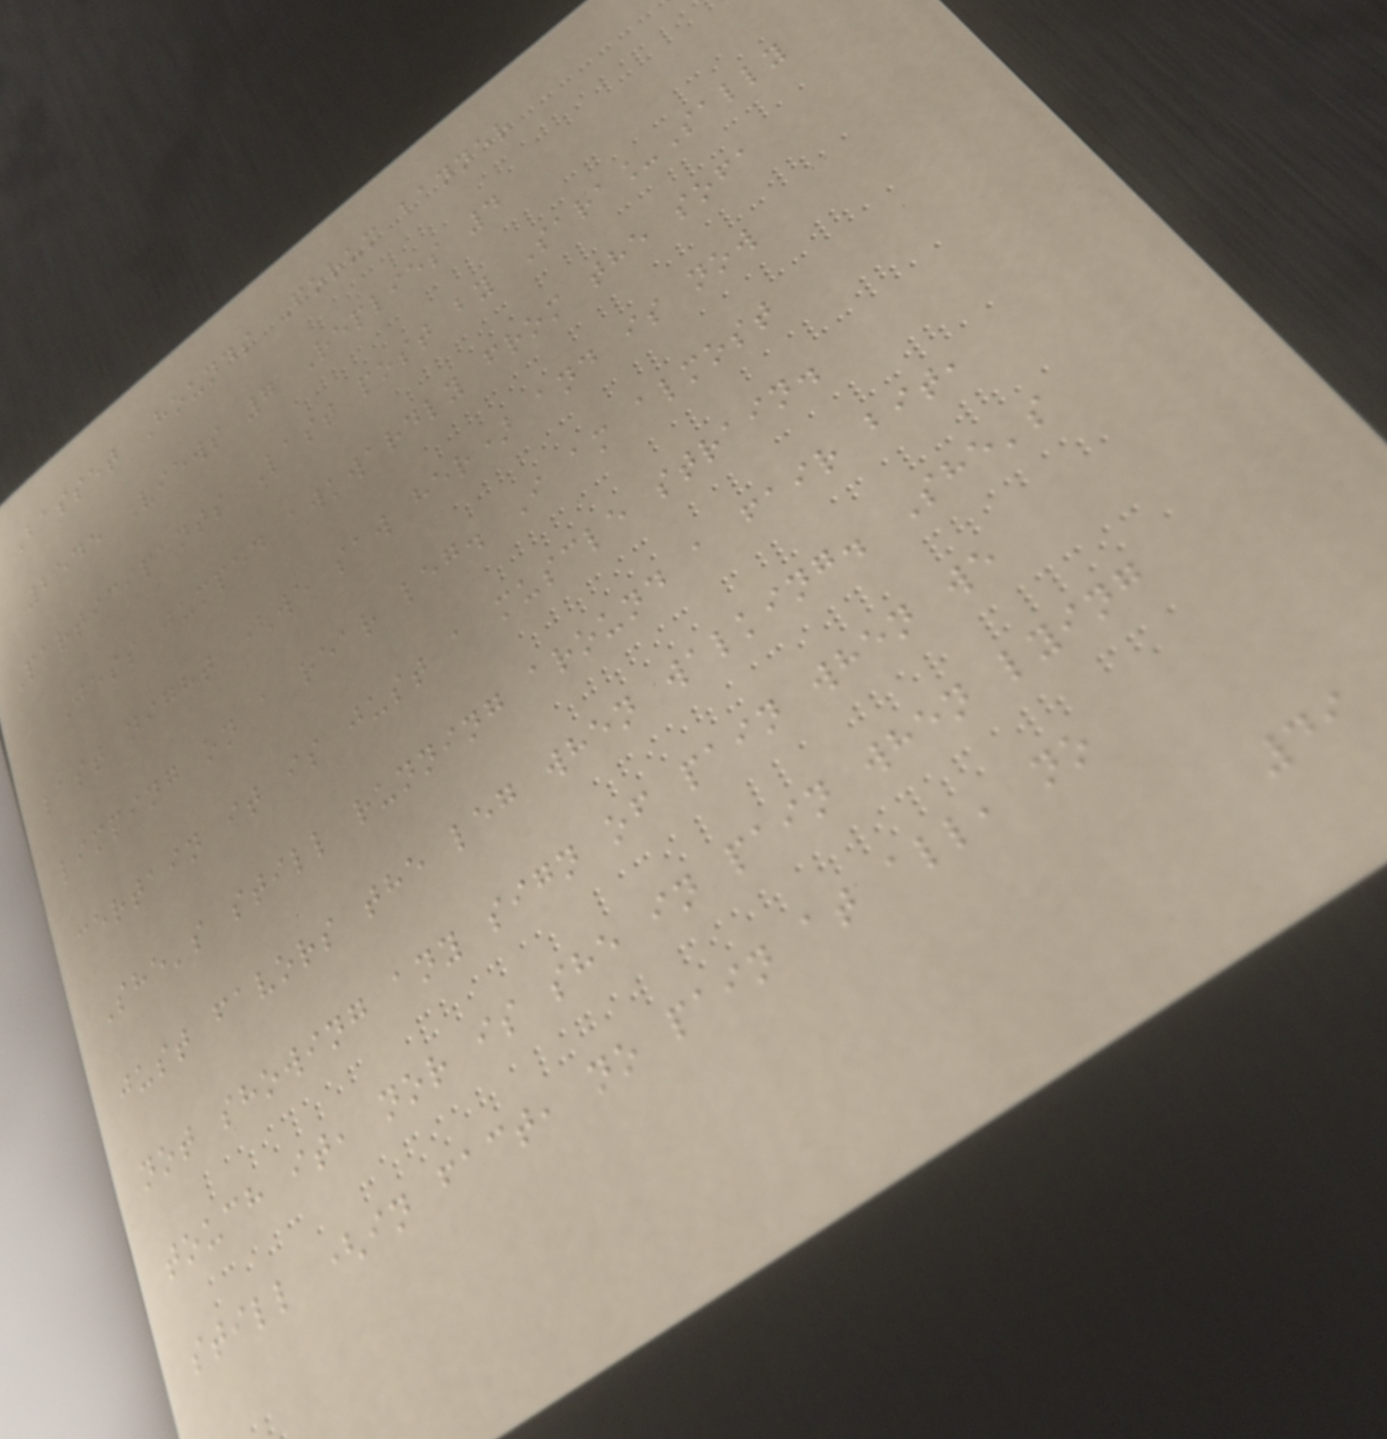Basset Hounds Forum banner
2545 Views 7 Replies 4
Participants Last post by Sara_Sally
Jess jumped awkwardly from the sofa
last night (we saw her) and is now
limping on a rear leg. I am almost
certain it is just a muscle strain.
She's still running around a fair bit,
just favors the leg when walking. She's
not showing any sign of pain when we
touch it, nor is she in pain when lying
still (in fact, no pain at all, no
49
